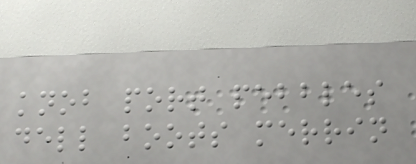knob port pebbles
dell boots merrin
